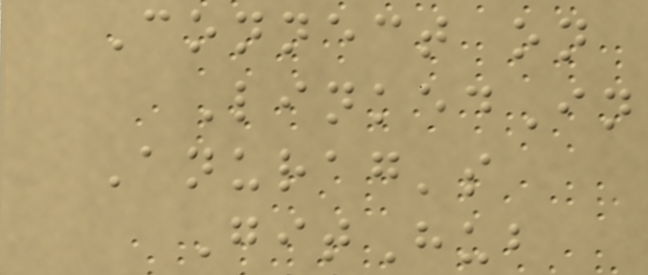Connect on
LinkedIn
Anurag's
GitHub
